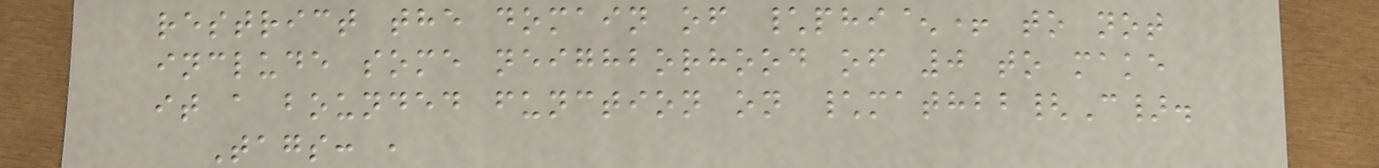restrict the domain of \phi^+ to not
include some neighborhood of 0 to make
it a bounded function on \mathbb{C}.
Tags: ,
